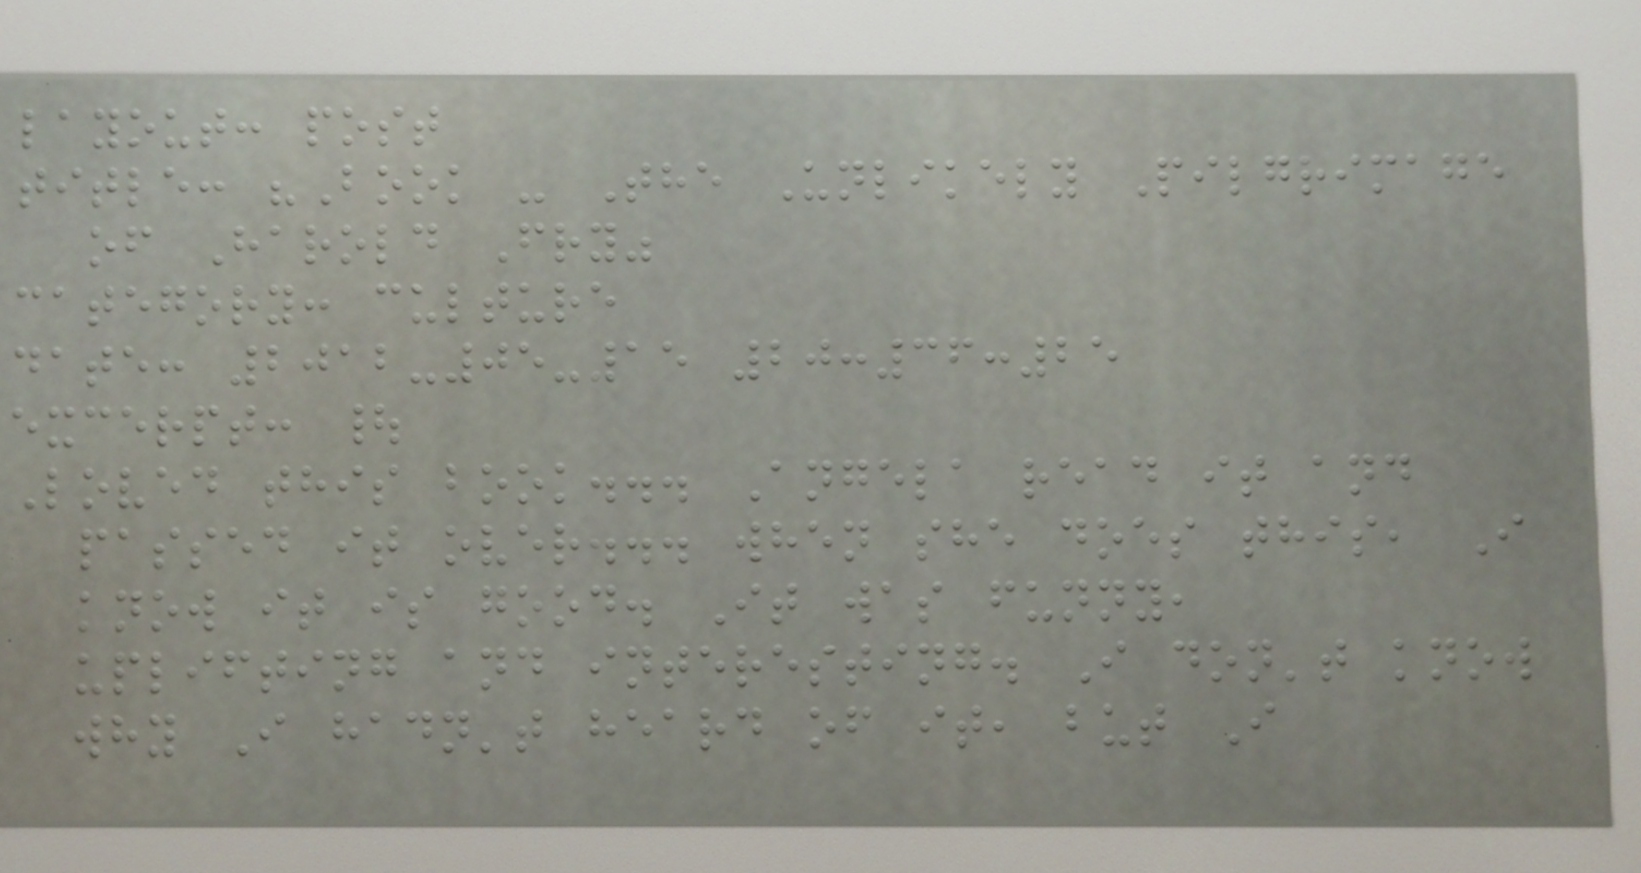layout: post
title: "Book - The Unlikely Pilgrimage
of Harold Fry"
category: culture
date: 2012-05-15 20:36:25
excerpt: |
Loved this book... Angela read it and
passed it over... when she does this, I
know it is good. It was funny,
uplifting and interesting. I don't know
why I hadn't heard of it, but I
